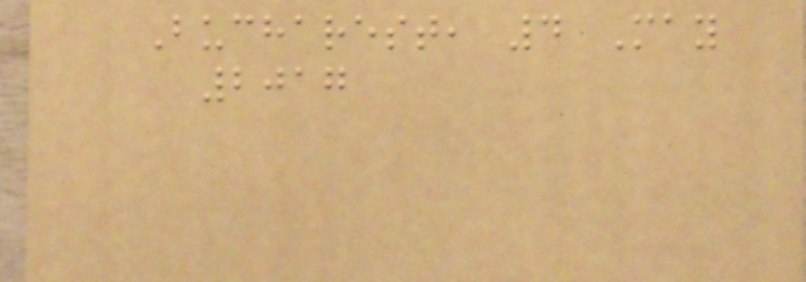Bucharest, 4 May
2017
